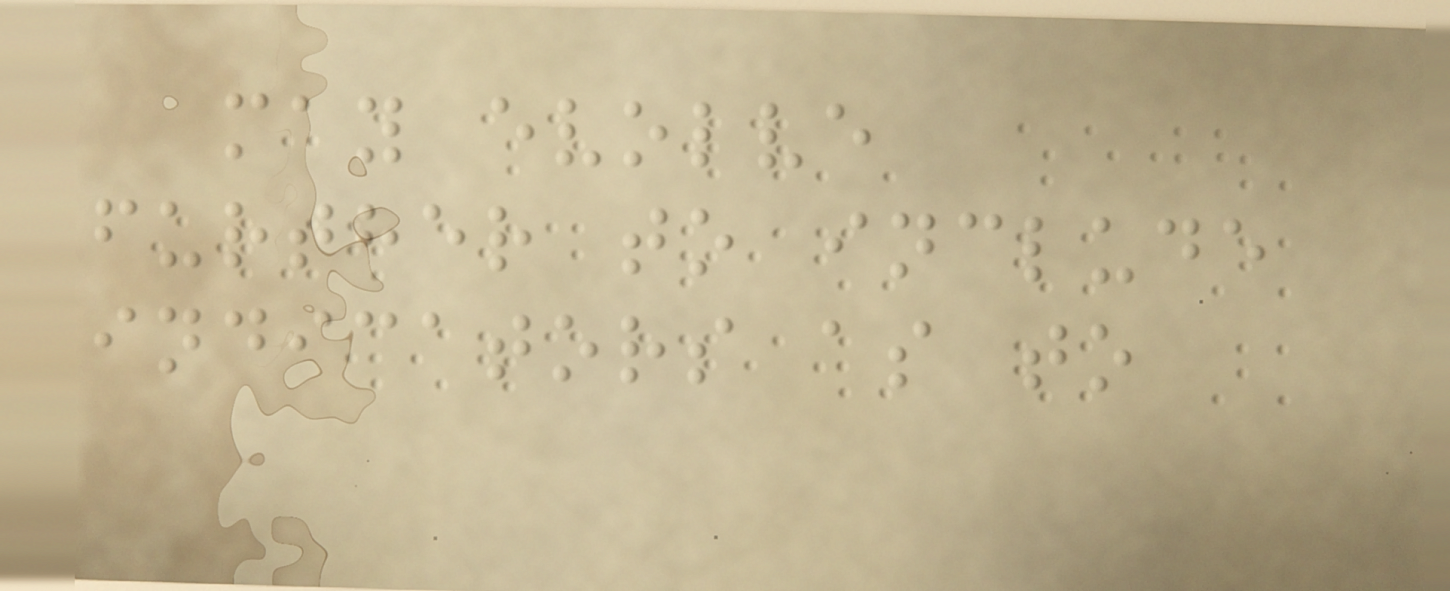may evolve
further to include
indicators as to
